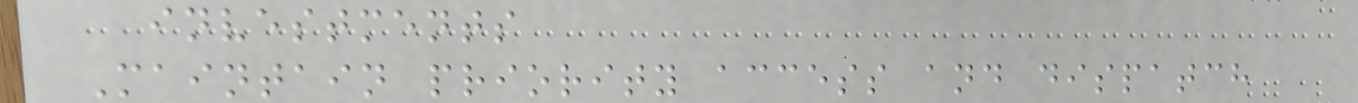investments
Maintain priority access and dispatch
